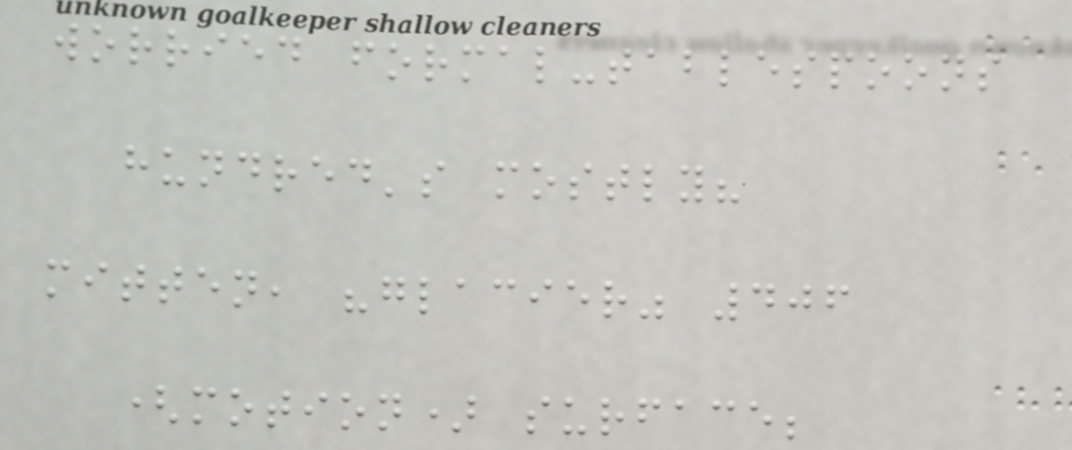worried formal-tablespoons
hundred's mostly?
mitten, "glacier" 406
(motion) surface;
